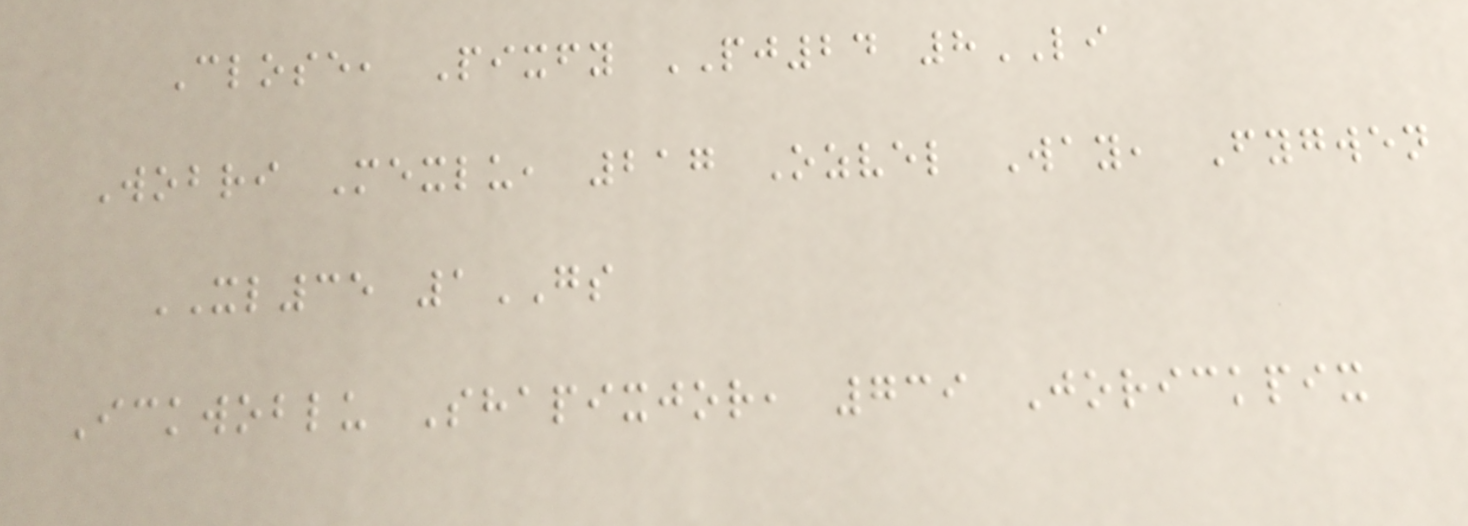Close, Pixfy PJ24 8LI
Wobri Mexlu, 217 Ozvel Way, Fygwen
XL35 1GS
Ickwoblu Shapixjor, 739 Jorickpix
